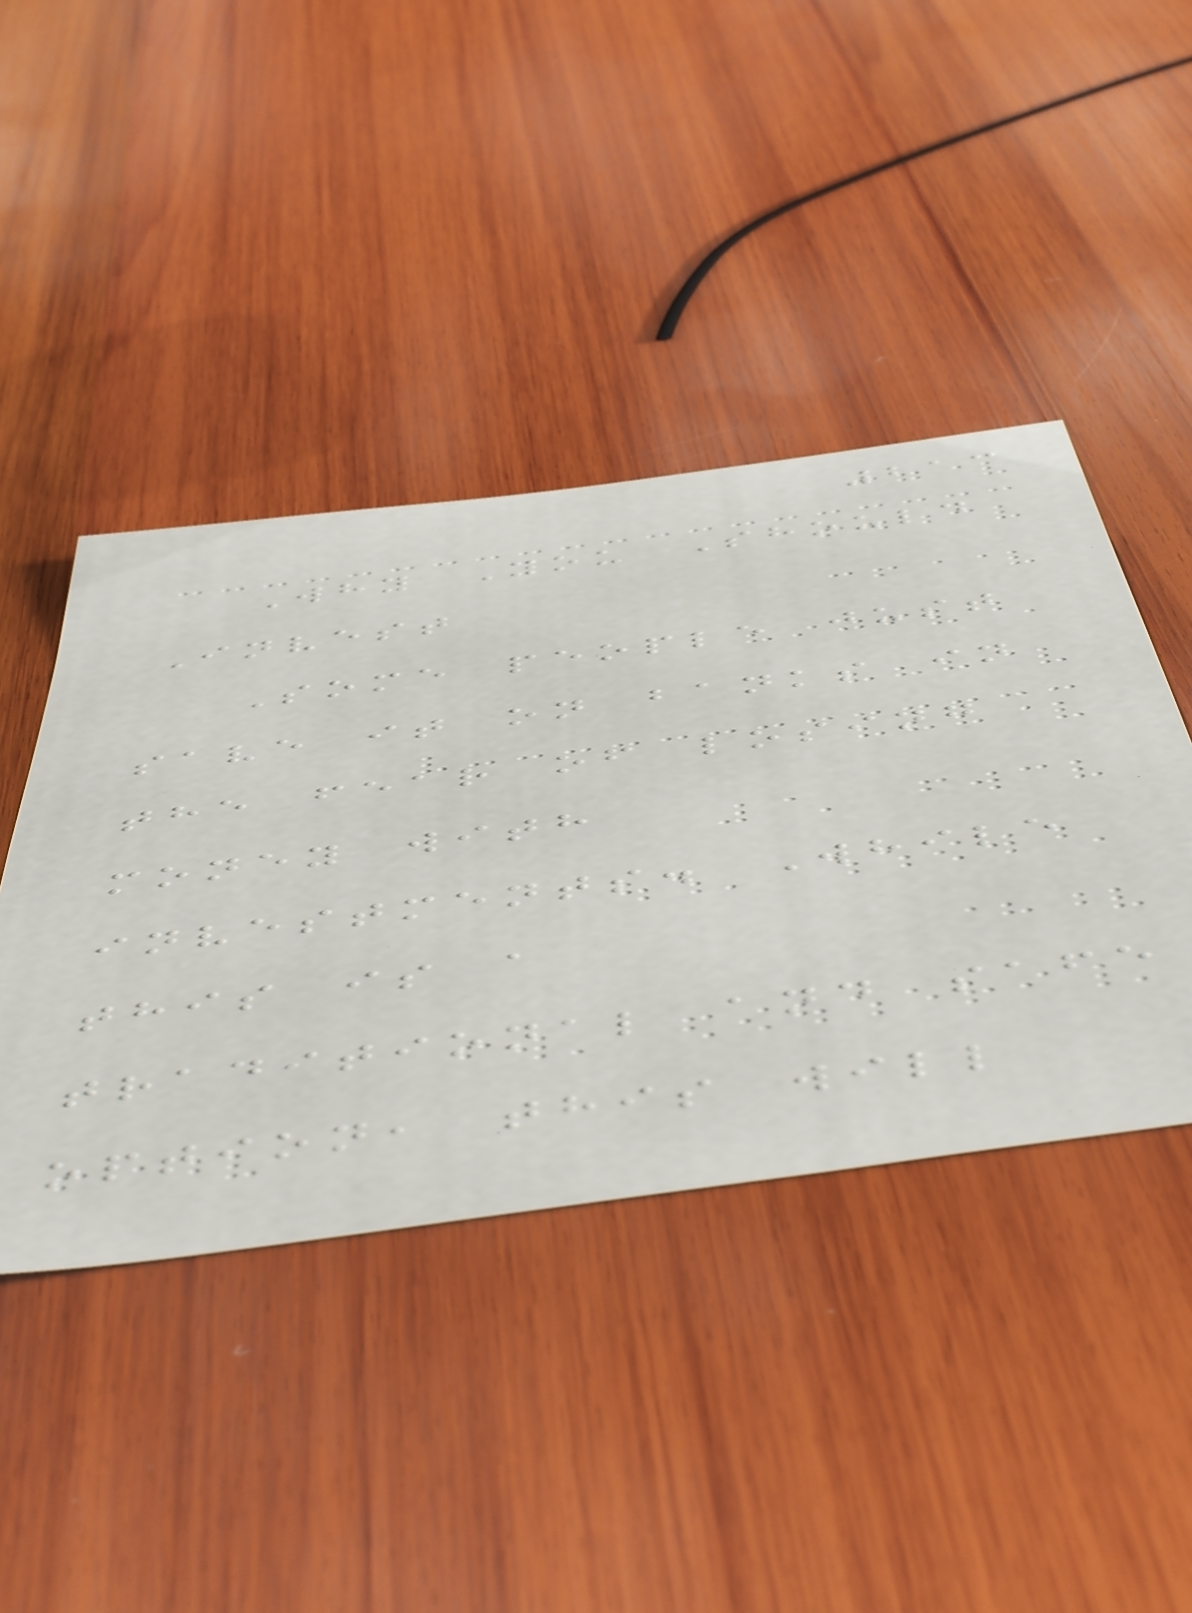213
Why You Should
Invest
Some people just
save it on banks in
the fear of losing
money with
investments. While
this is a
traditional and safe
option, this will
